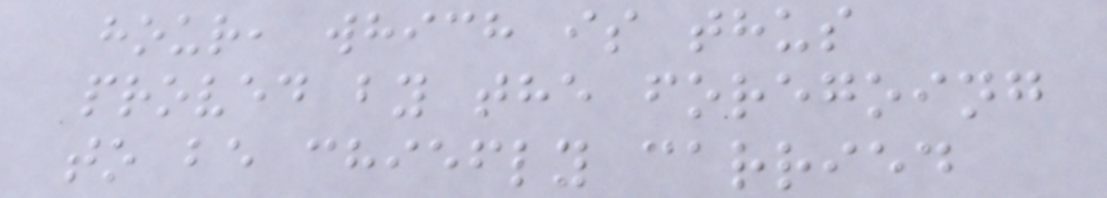hour, which is thus
proved by the foregoing
to be chiefly carried
